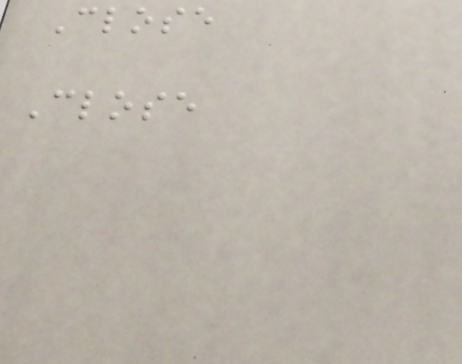Close
Close
